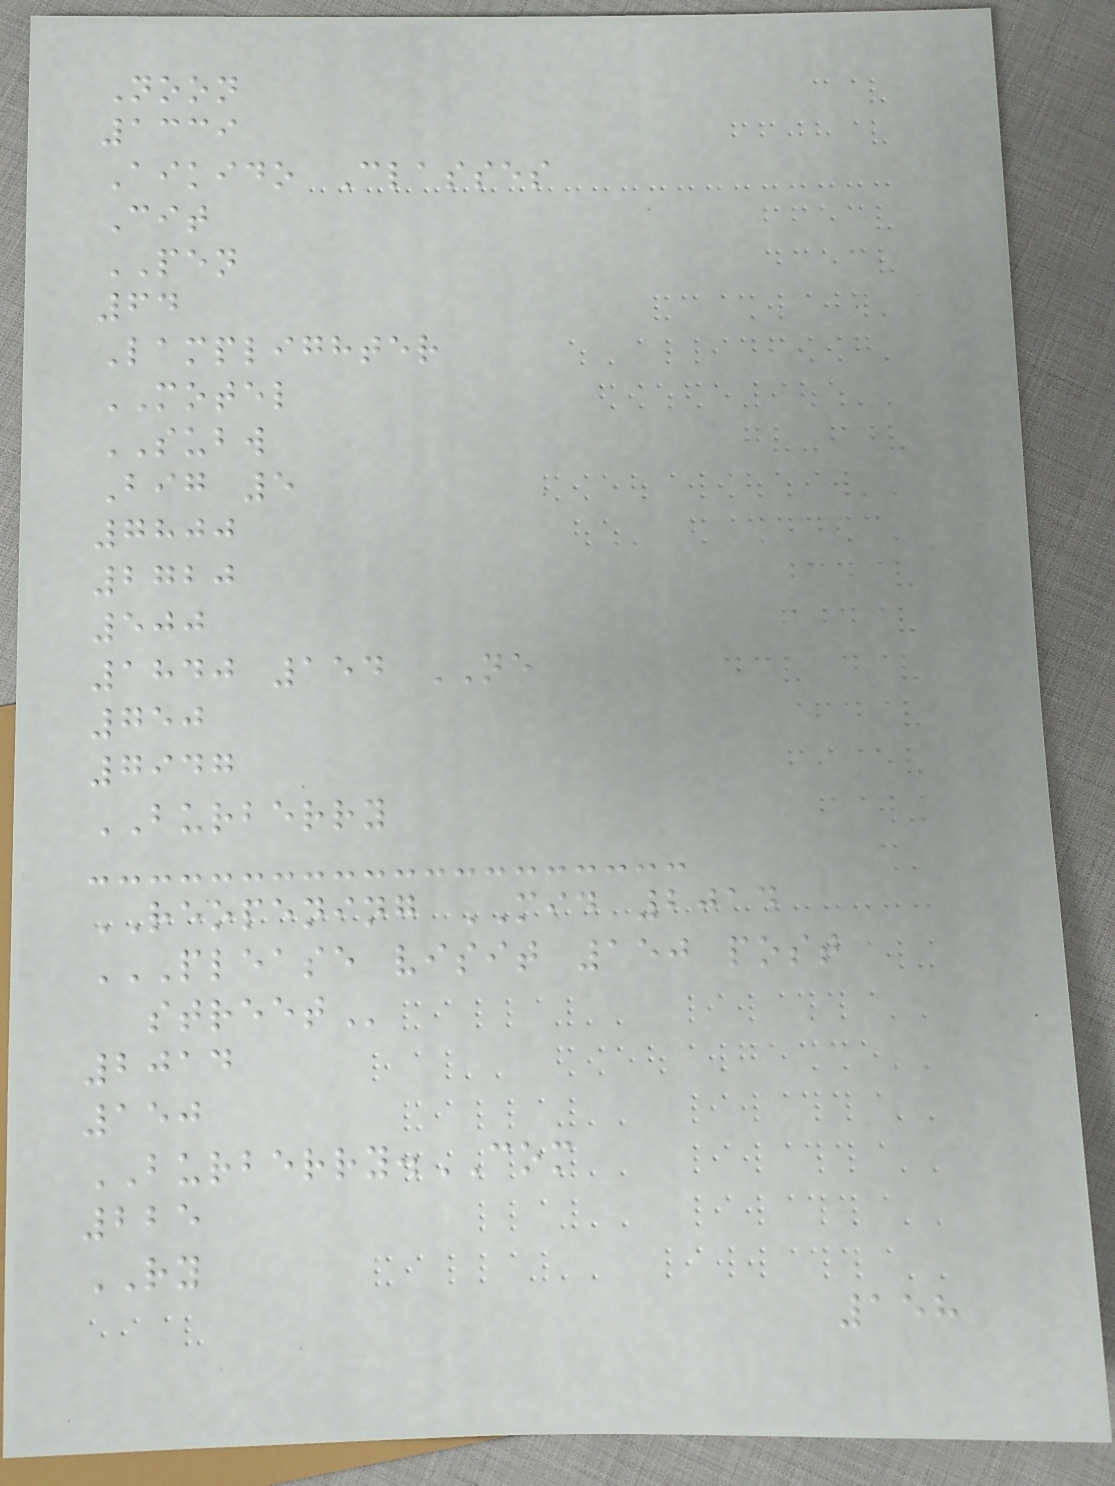Noon
1339
Aikido Classes
Cit
PEN
64
Lamplighter
MOTEL
SUBW
Big 5
7800
2720
500
1840 154 NE
750
7947
BURBERRY
REOPENING MID 2014
PLEASE VISIT 150 POST
STREET
2014
150
BURBERRY.COM
225
RY
158
